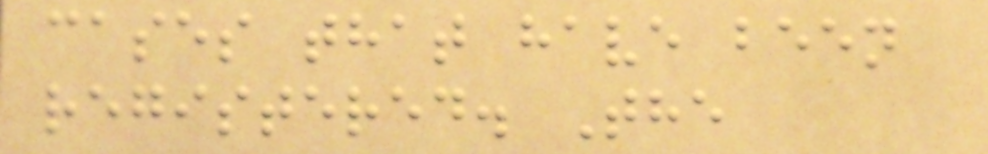cases that have been
registered. The
